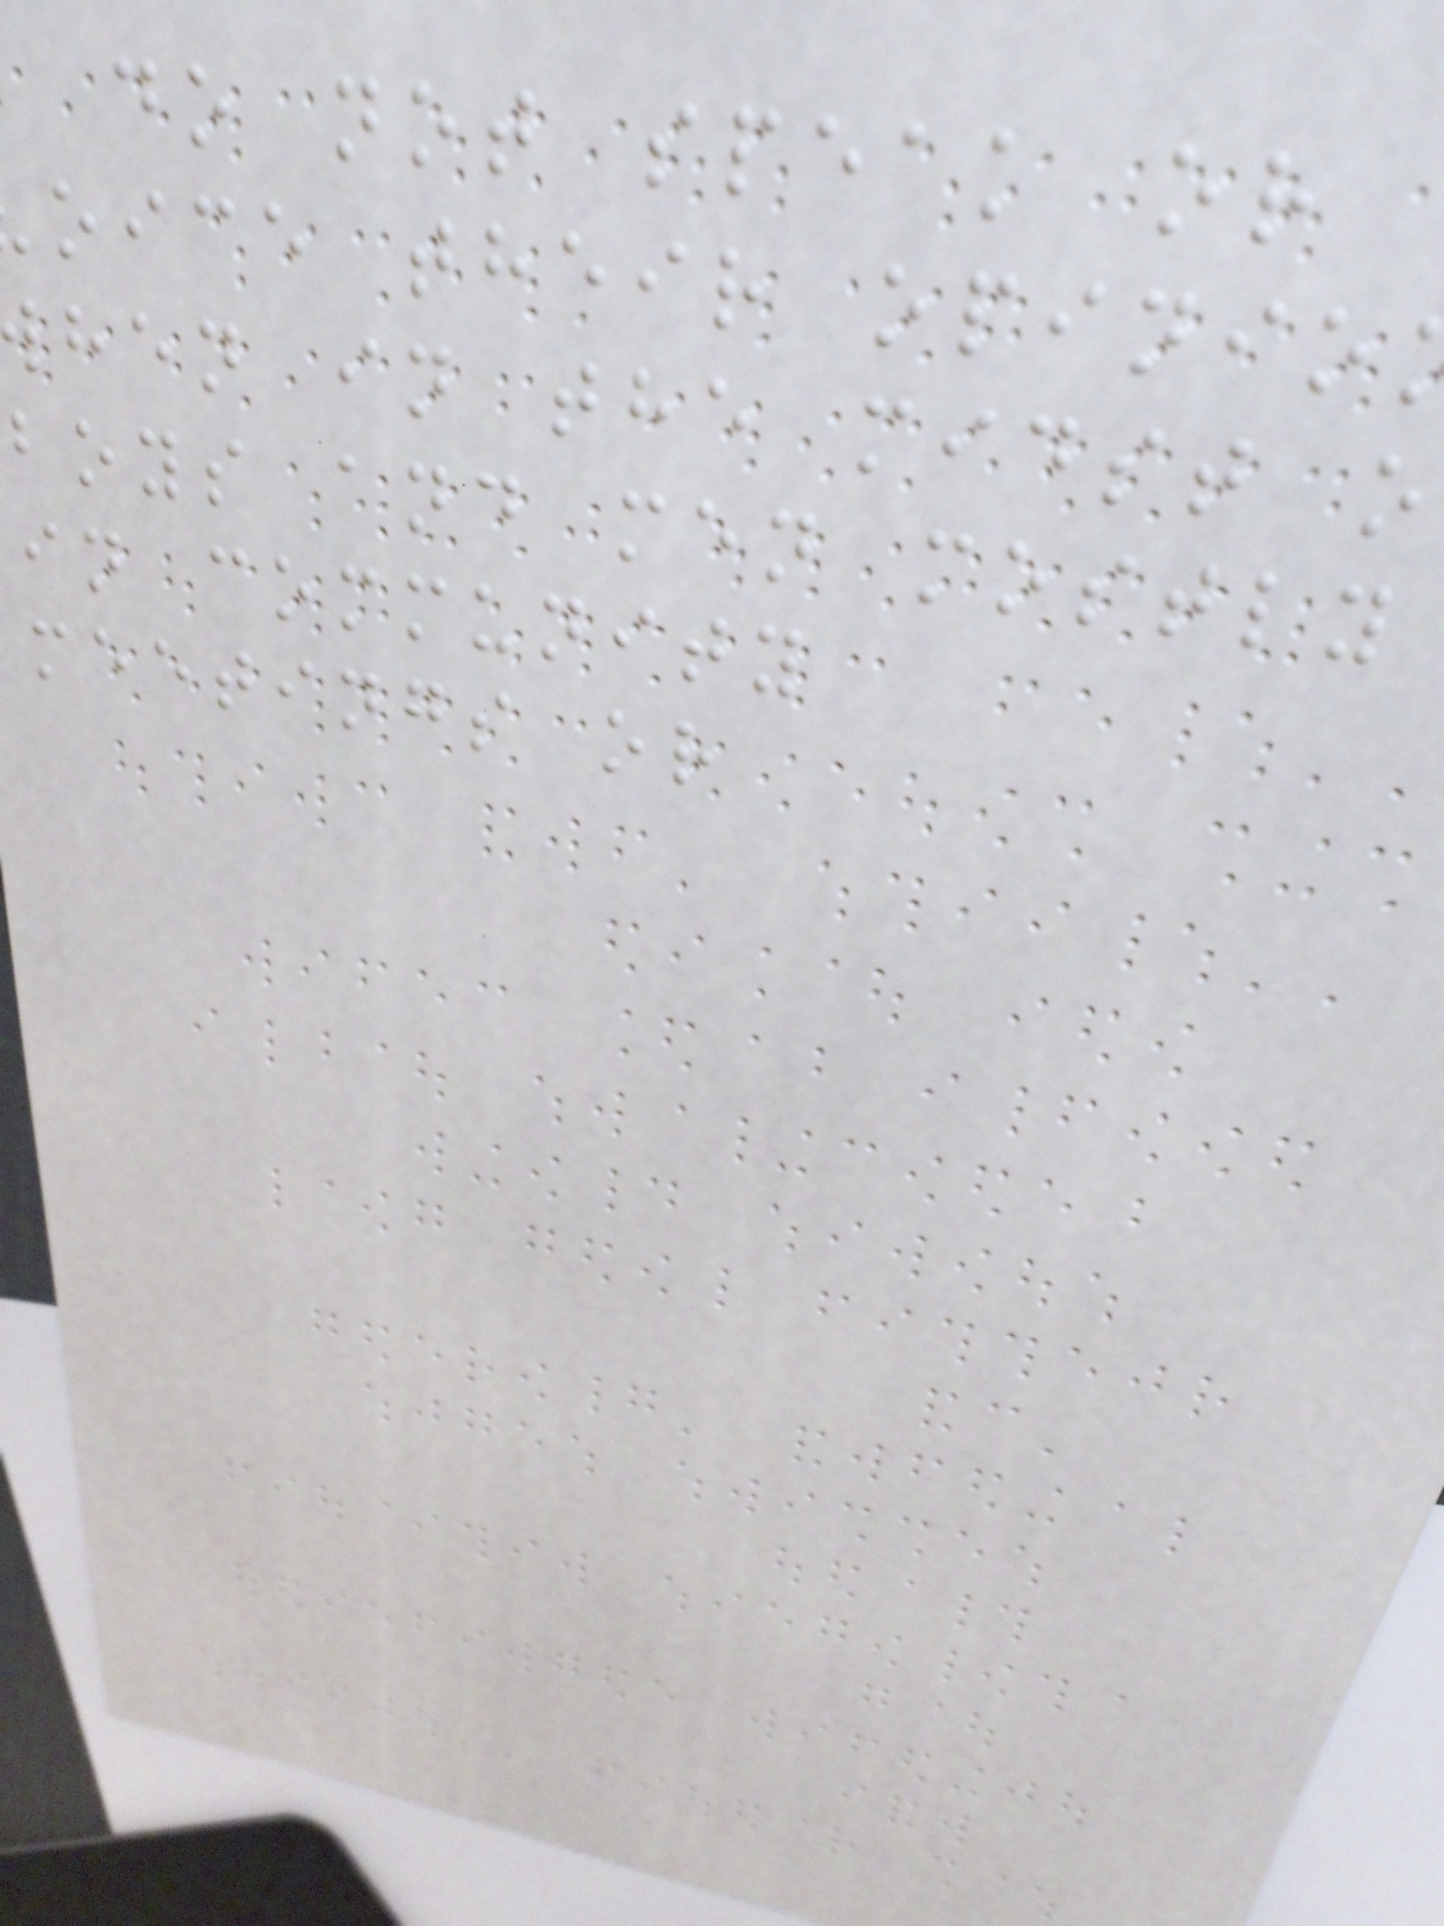do not speak or
oice their opinio
hen in the midst o
boys and men mostly
in community
meetings or
